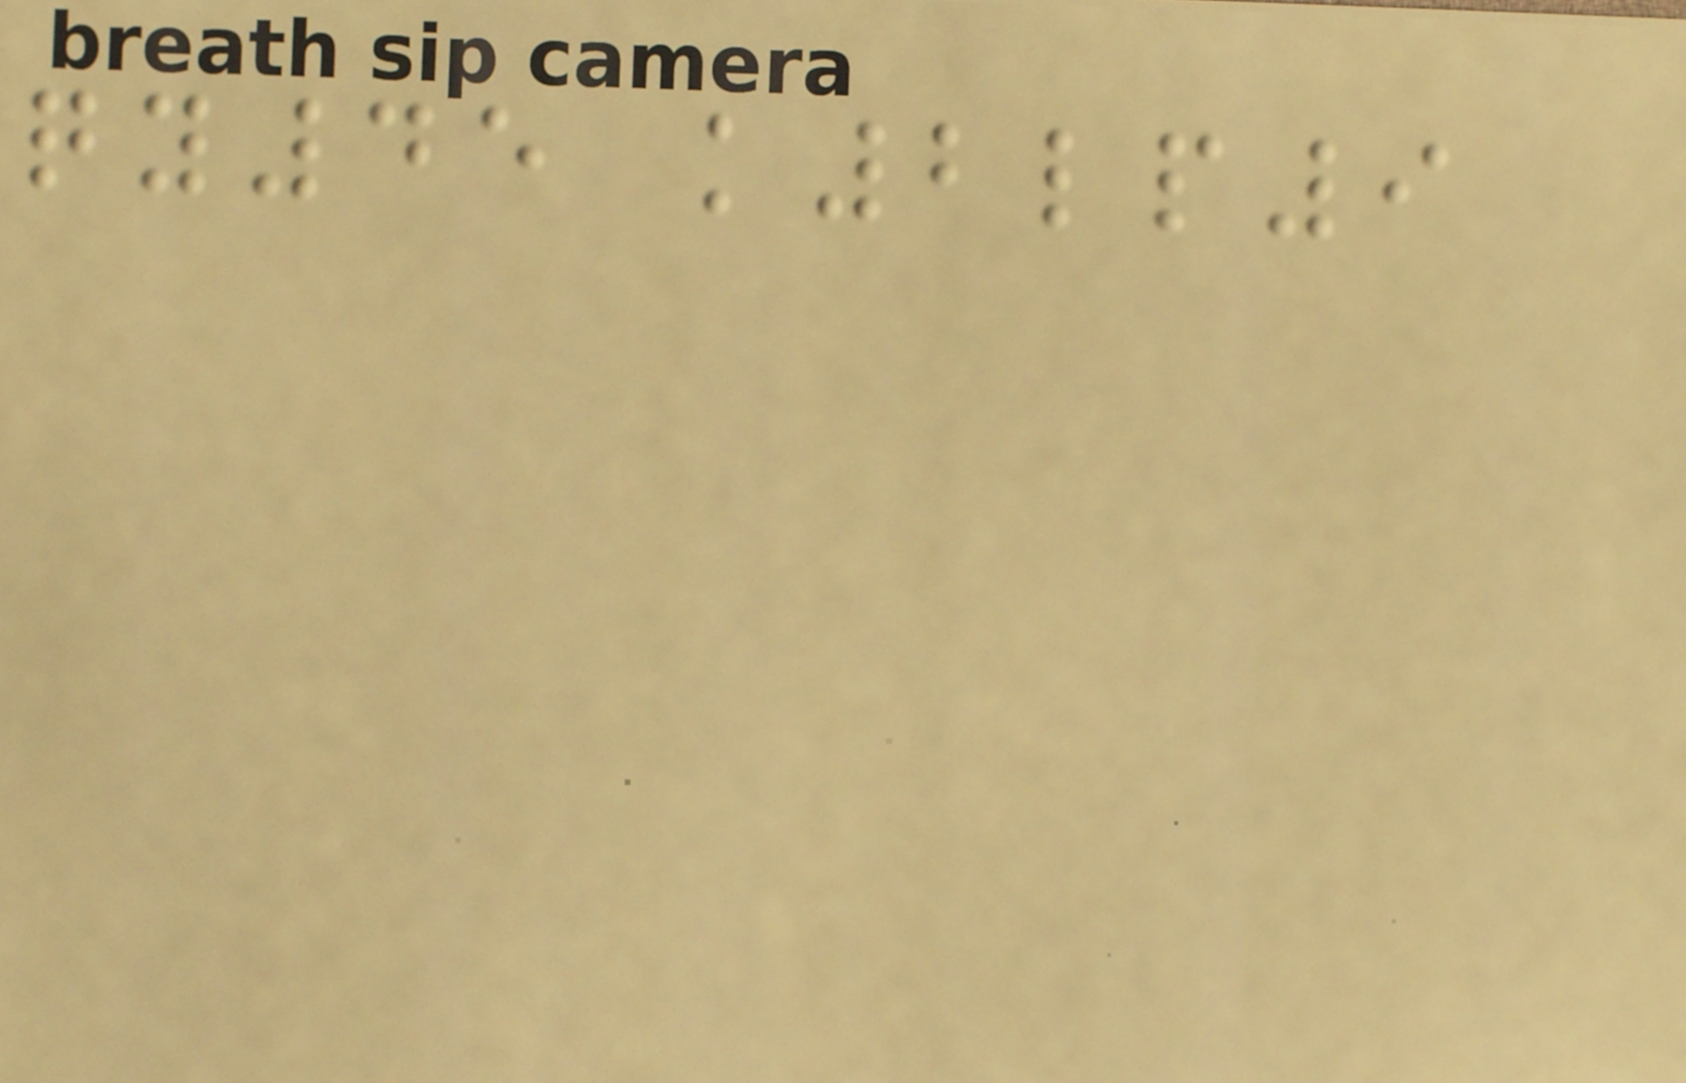qy45 k2lp9
